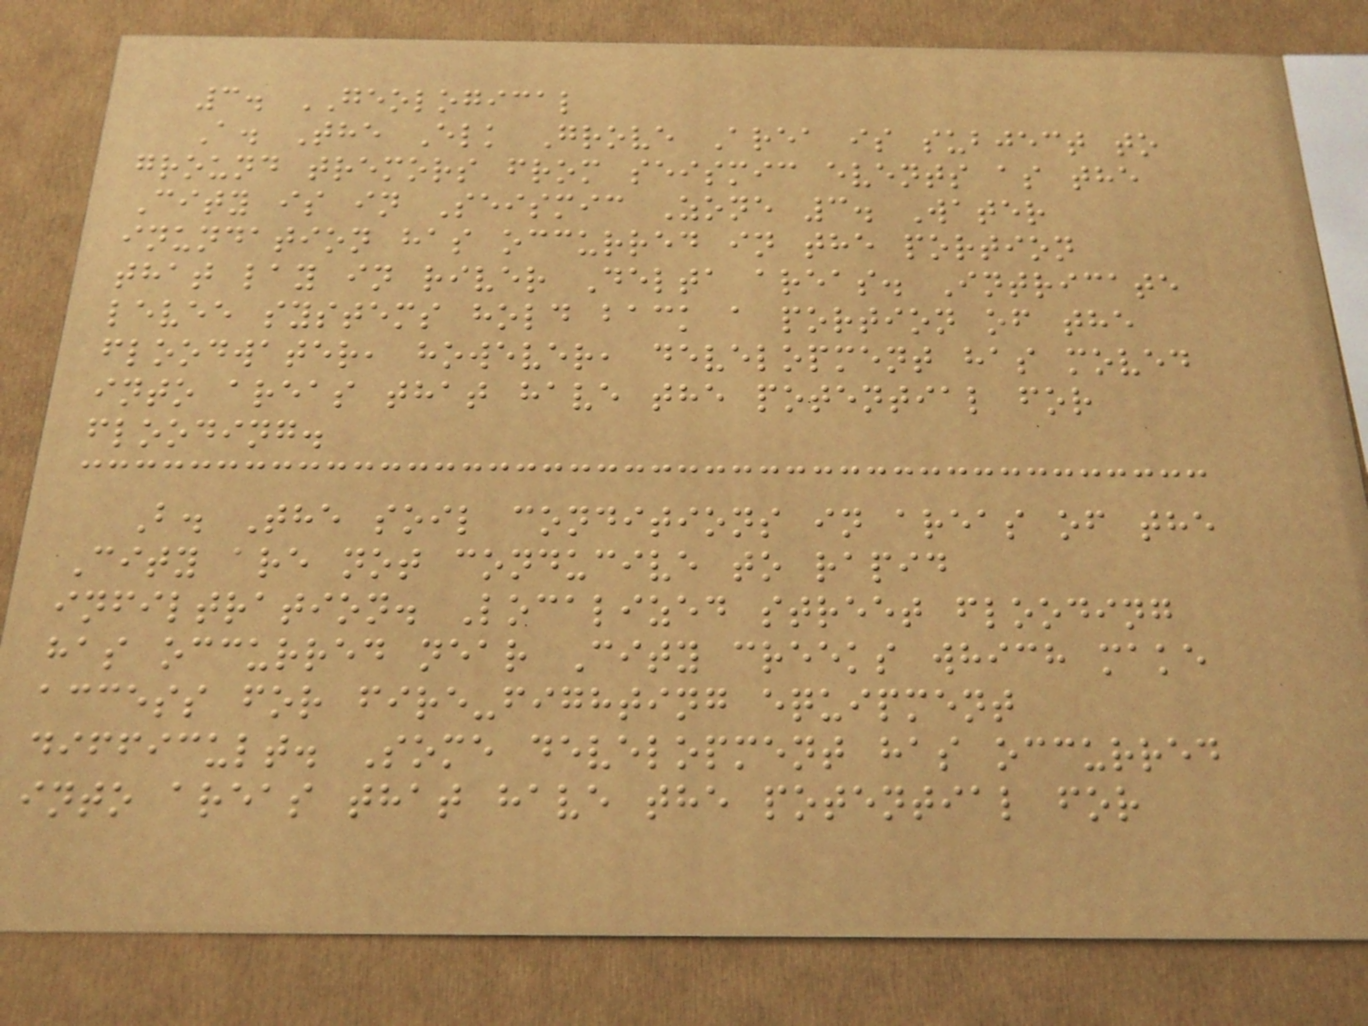3. GEOLOGICAL
A. The Elk Grove Area is subject to
ground tremors from seismic events as the
City is in Seismic Zone 3. Water
inundation has occurred in the portion
that lay in river Delta areas. Intricate
levee systems hold back a portion of the
floodwater, however, development has moved
into areas that have the potential for
flooding.
B. The soil conditions in areas of the
City are not conducive to rapid
infiltration. Localized street flooding
has occurred near City creeks which make
access for fire-fighting equipment
difficult. Some development has occurred
into areas that have the potential for
